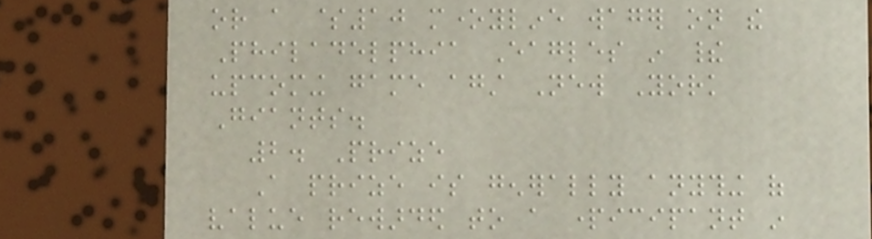or a $10 moneyline wager on the
Philadelphia Eagles in their
upcoming game against New York
Giants.
2. Prize
A prize is generally anything of
value rewarded to a participant in
